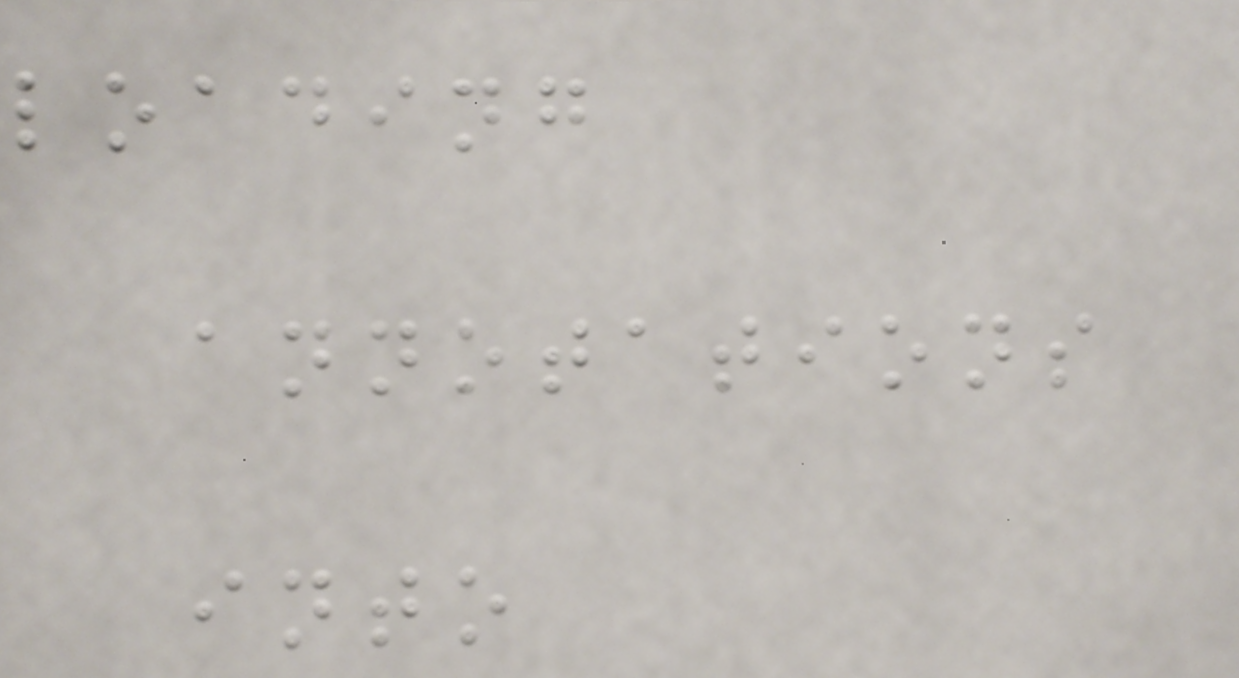loading
annotations
into
